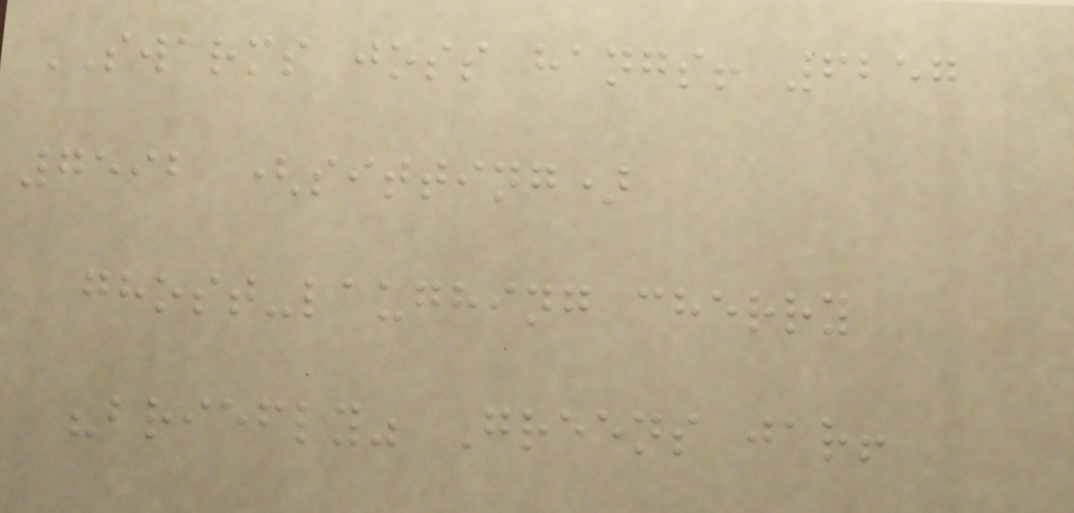SWARMS joss hangs! 6257
7592 (sitting)
ghost-laughing cherry
"briefly" Greens jar!
